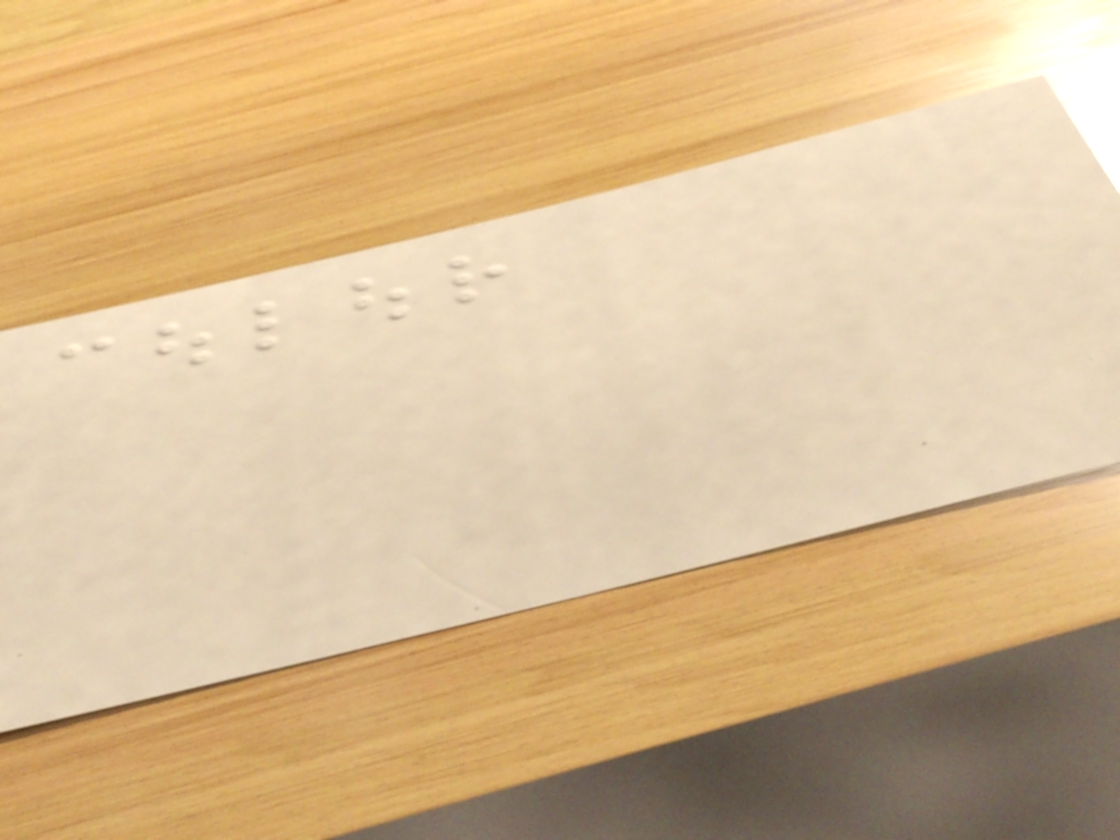coulour
